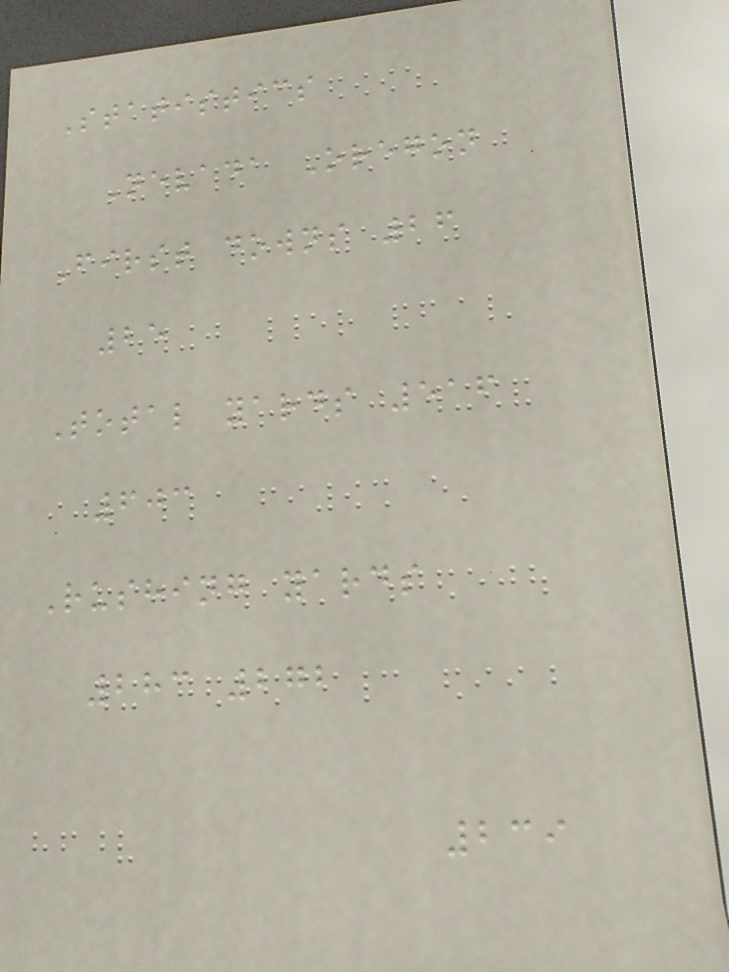Statistics
Nevada Oregon
First downs 26
25
Total yards 516
603
Rushing yards
283 272
239
